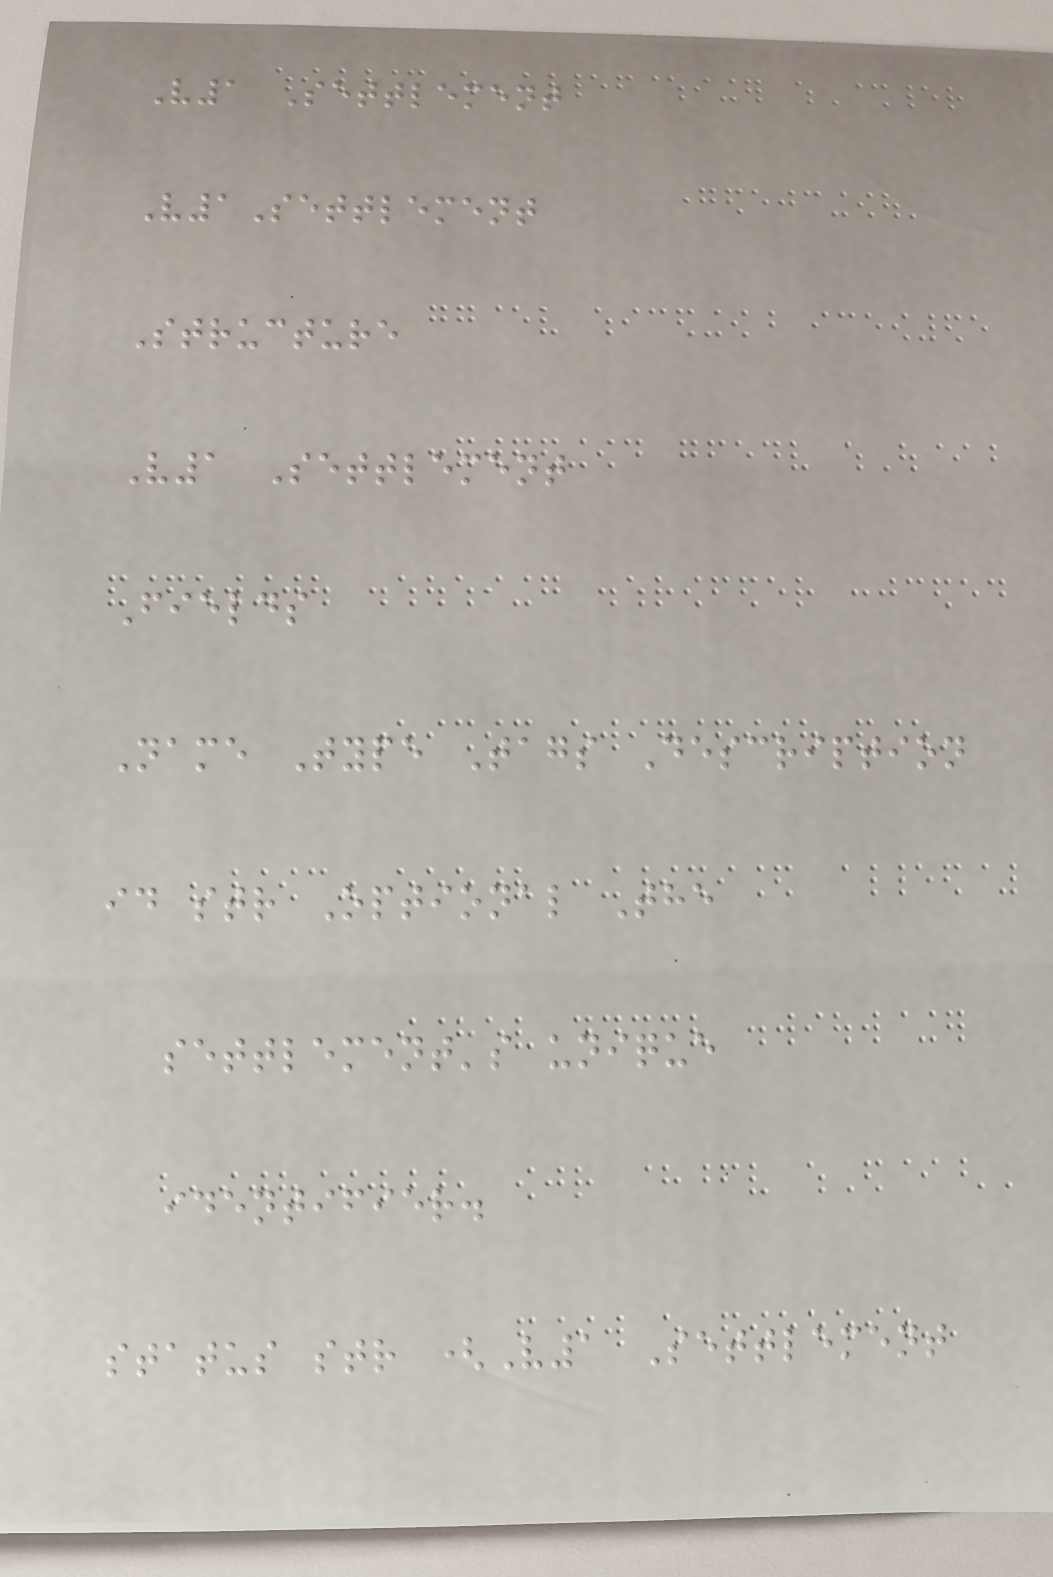V1 Settlement
V1Settlement
Structure
V1 Settlement
Fields
Name Type Tags Description
id str Optional The
settlement's unique
identifier.
status str (V1 Settlement
